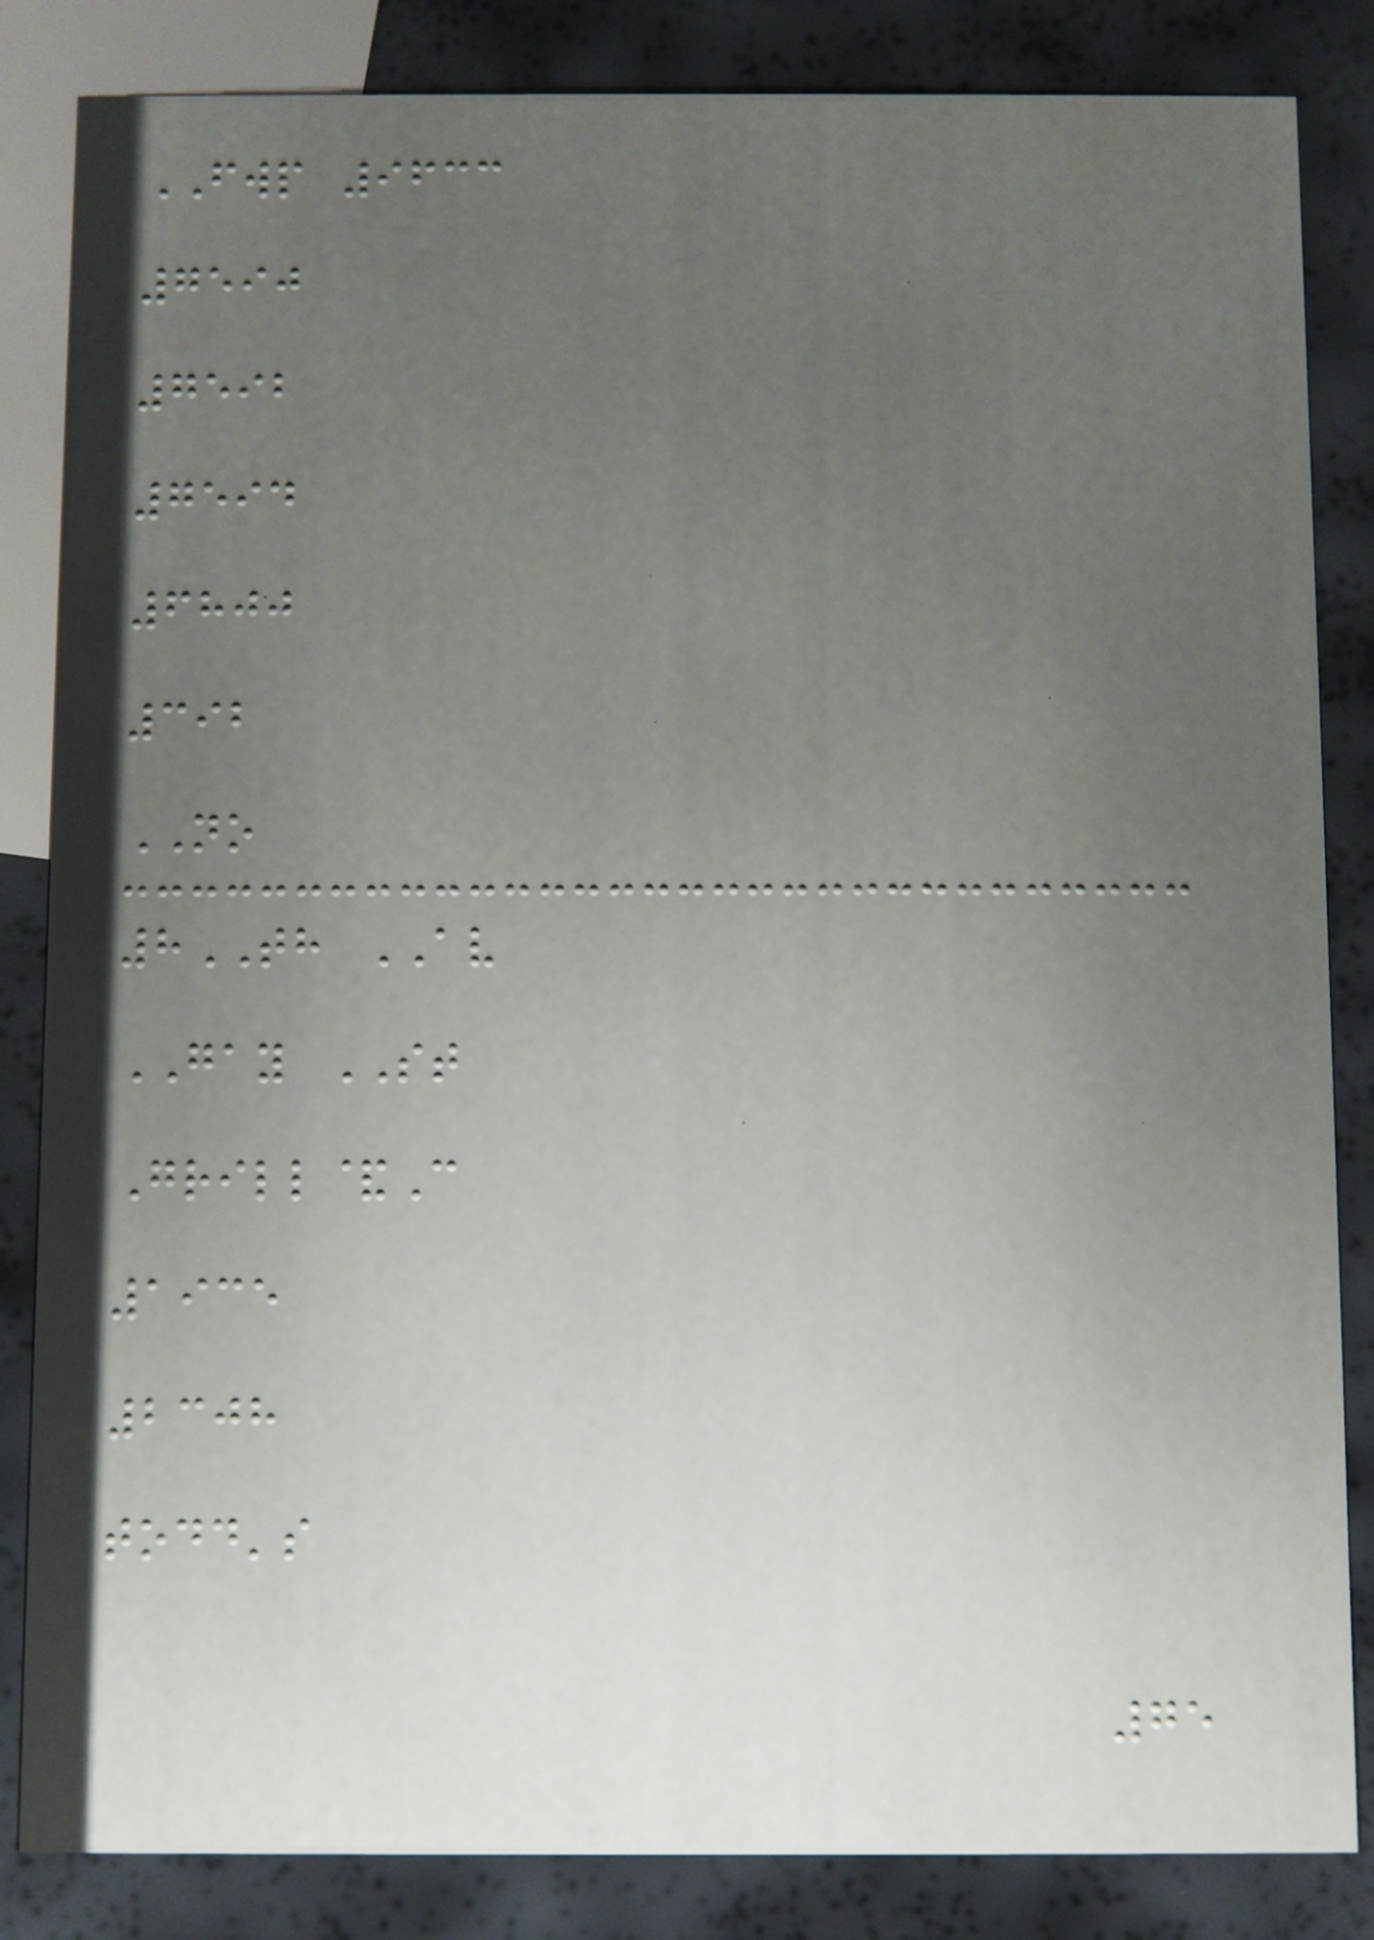FWP 9633
7590
7592
7594
6800
392
NO
8TH AV
GAY ST
Grill&C
1935
2308
todd's
75
